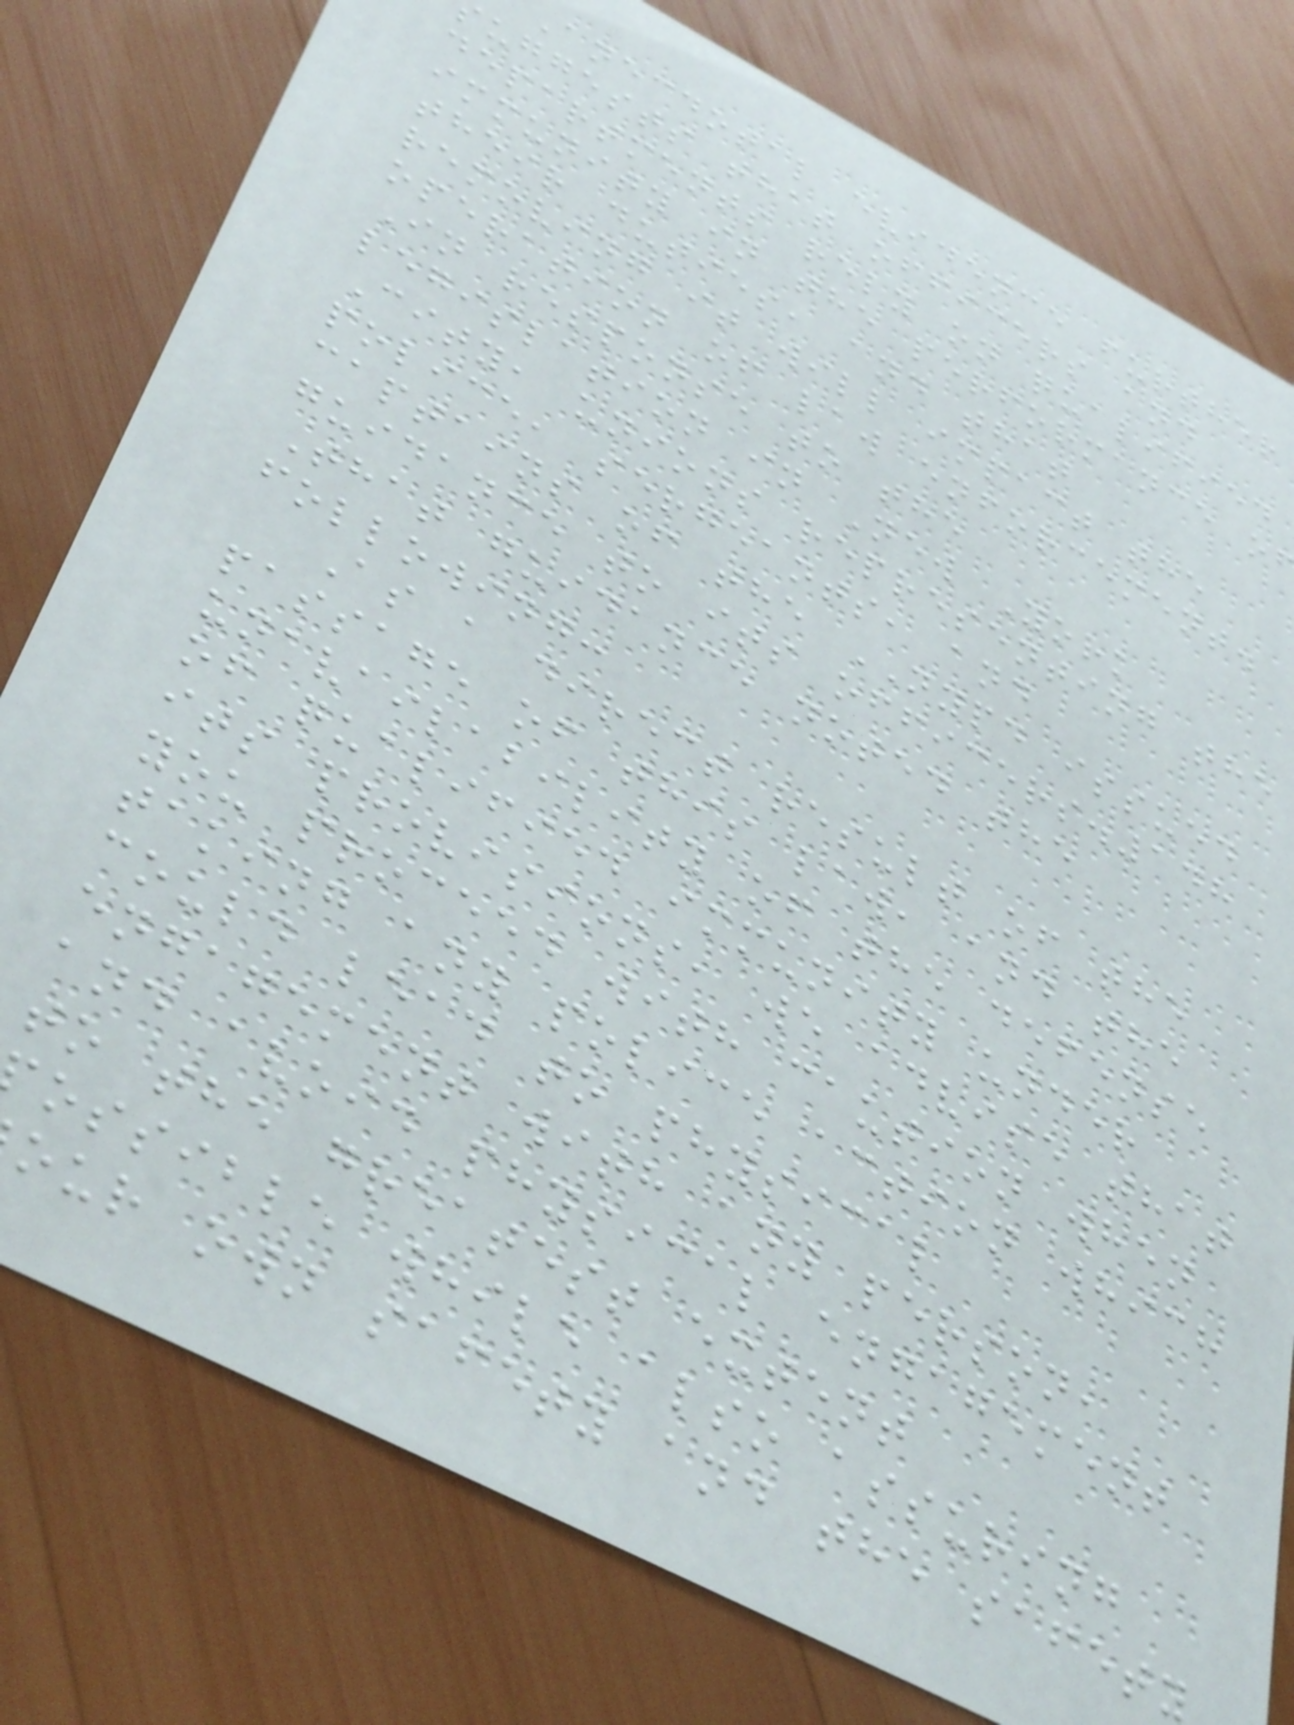Anecdotal evidence further
uggests that officers and
departments rely on qualified
immunity in the performance o
their duties, and that
removing it will impact the
operation of law enforcement.
In response to the
legislation in New York
City, unions representing the
police, sergeants, and
captains of the NYPD issued
guidance to its officers.148
That guidance noted the
following:
As a direct result of the
passage of this law, and the
unavailability of the defense
of qualified immunity under
its provisions, we advise that
you proceed with caution when
taking any police action which
could lead to physical
engagement with any person,
and avoid physical engagement
to the greatest extent
ossible while also assuring
our own safety and the safety
